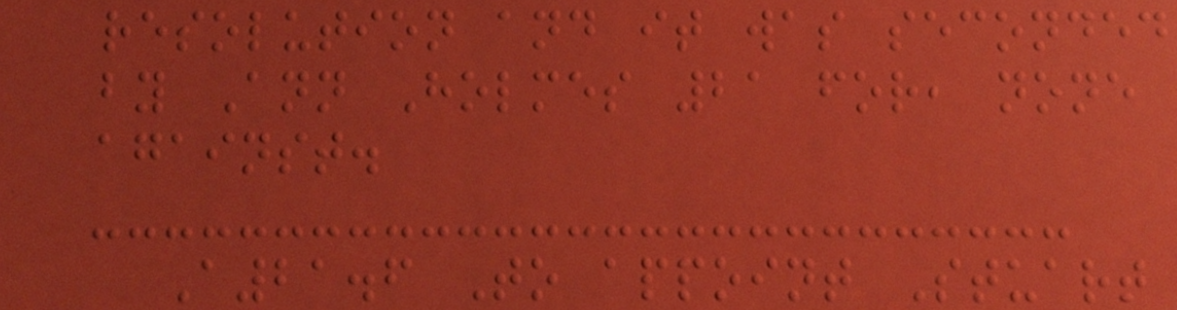resolution and it was seconded
by Ann Holmes 21 for, none
against.
A21.6 To appoint Stuart
